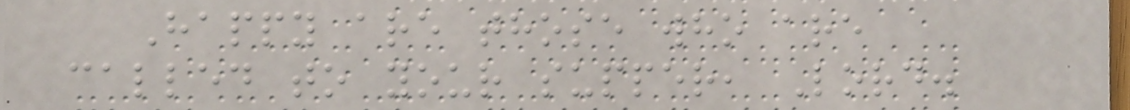Happy are those who are
called to your supper, Lord.
